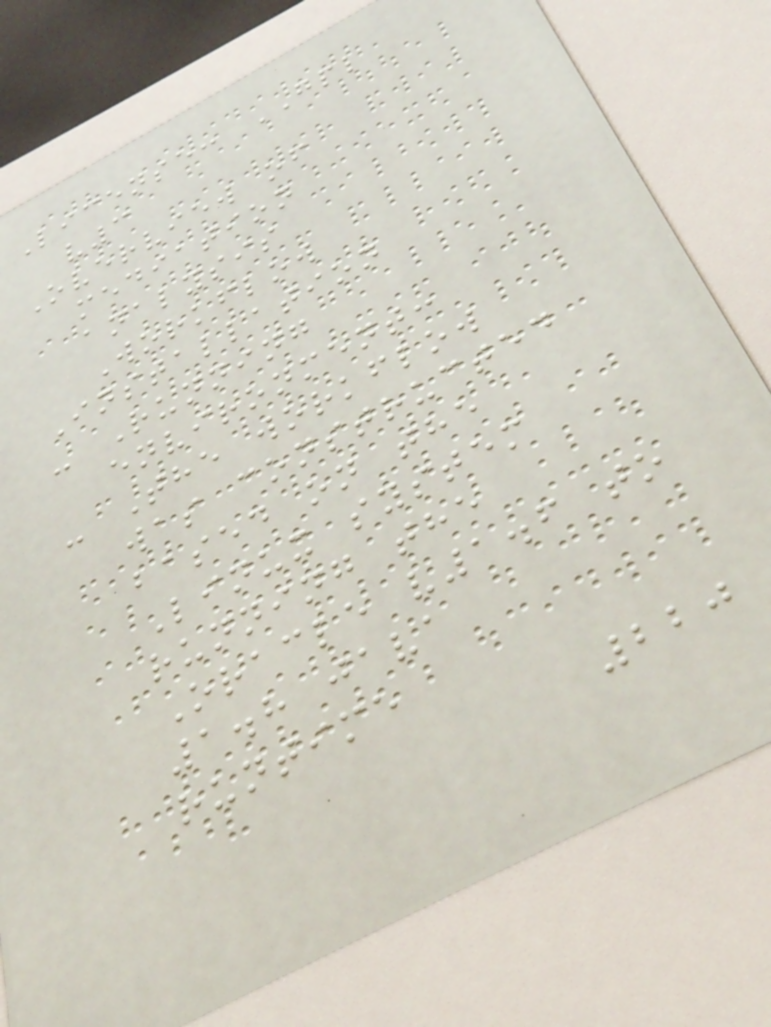License: GPL
v3
Overview of
mediation
analysis
Workflow
Installation
- Running
environment:
- The workflow
was constructed
based on the
Linux system
running the
Oracle v1.6 to
1.8 java
runtime
220
